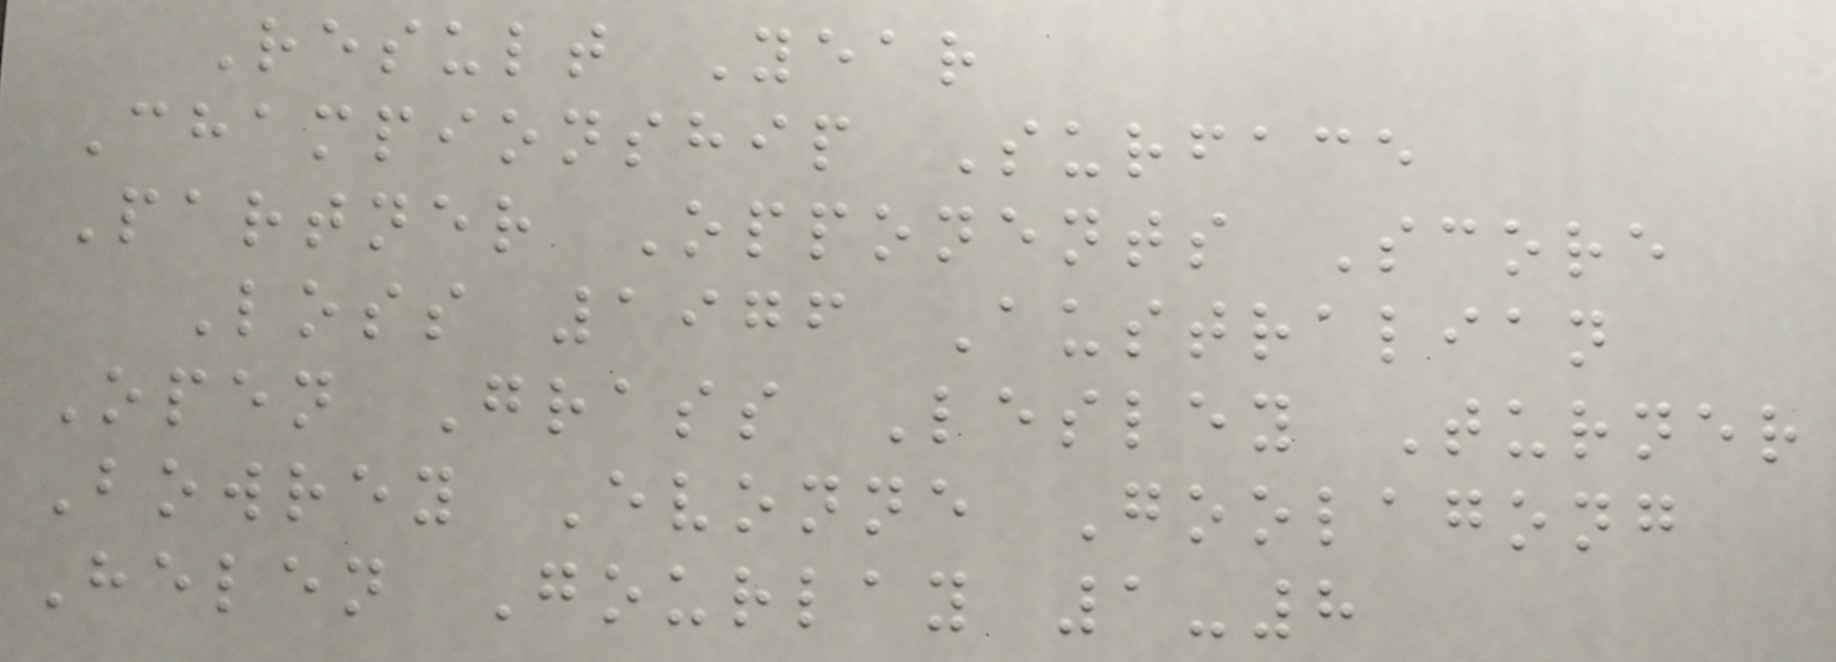Result Year
Championship Surface
Partner Opponents Score
Loss 1976 Australian
Open Grass Lesley Turner
Bowrey Evonne Goolagong
Helen Gourlay 1-8
